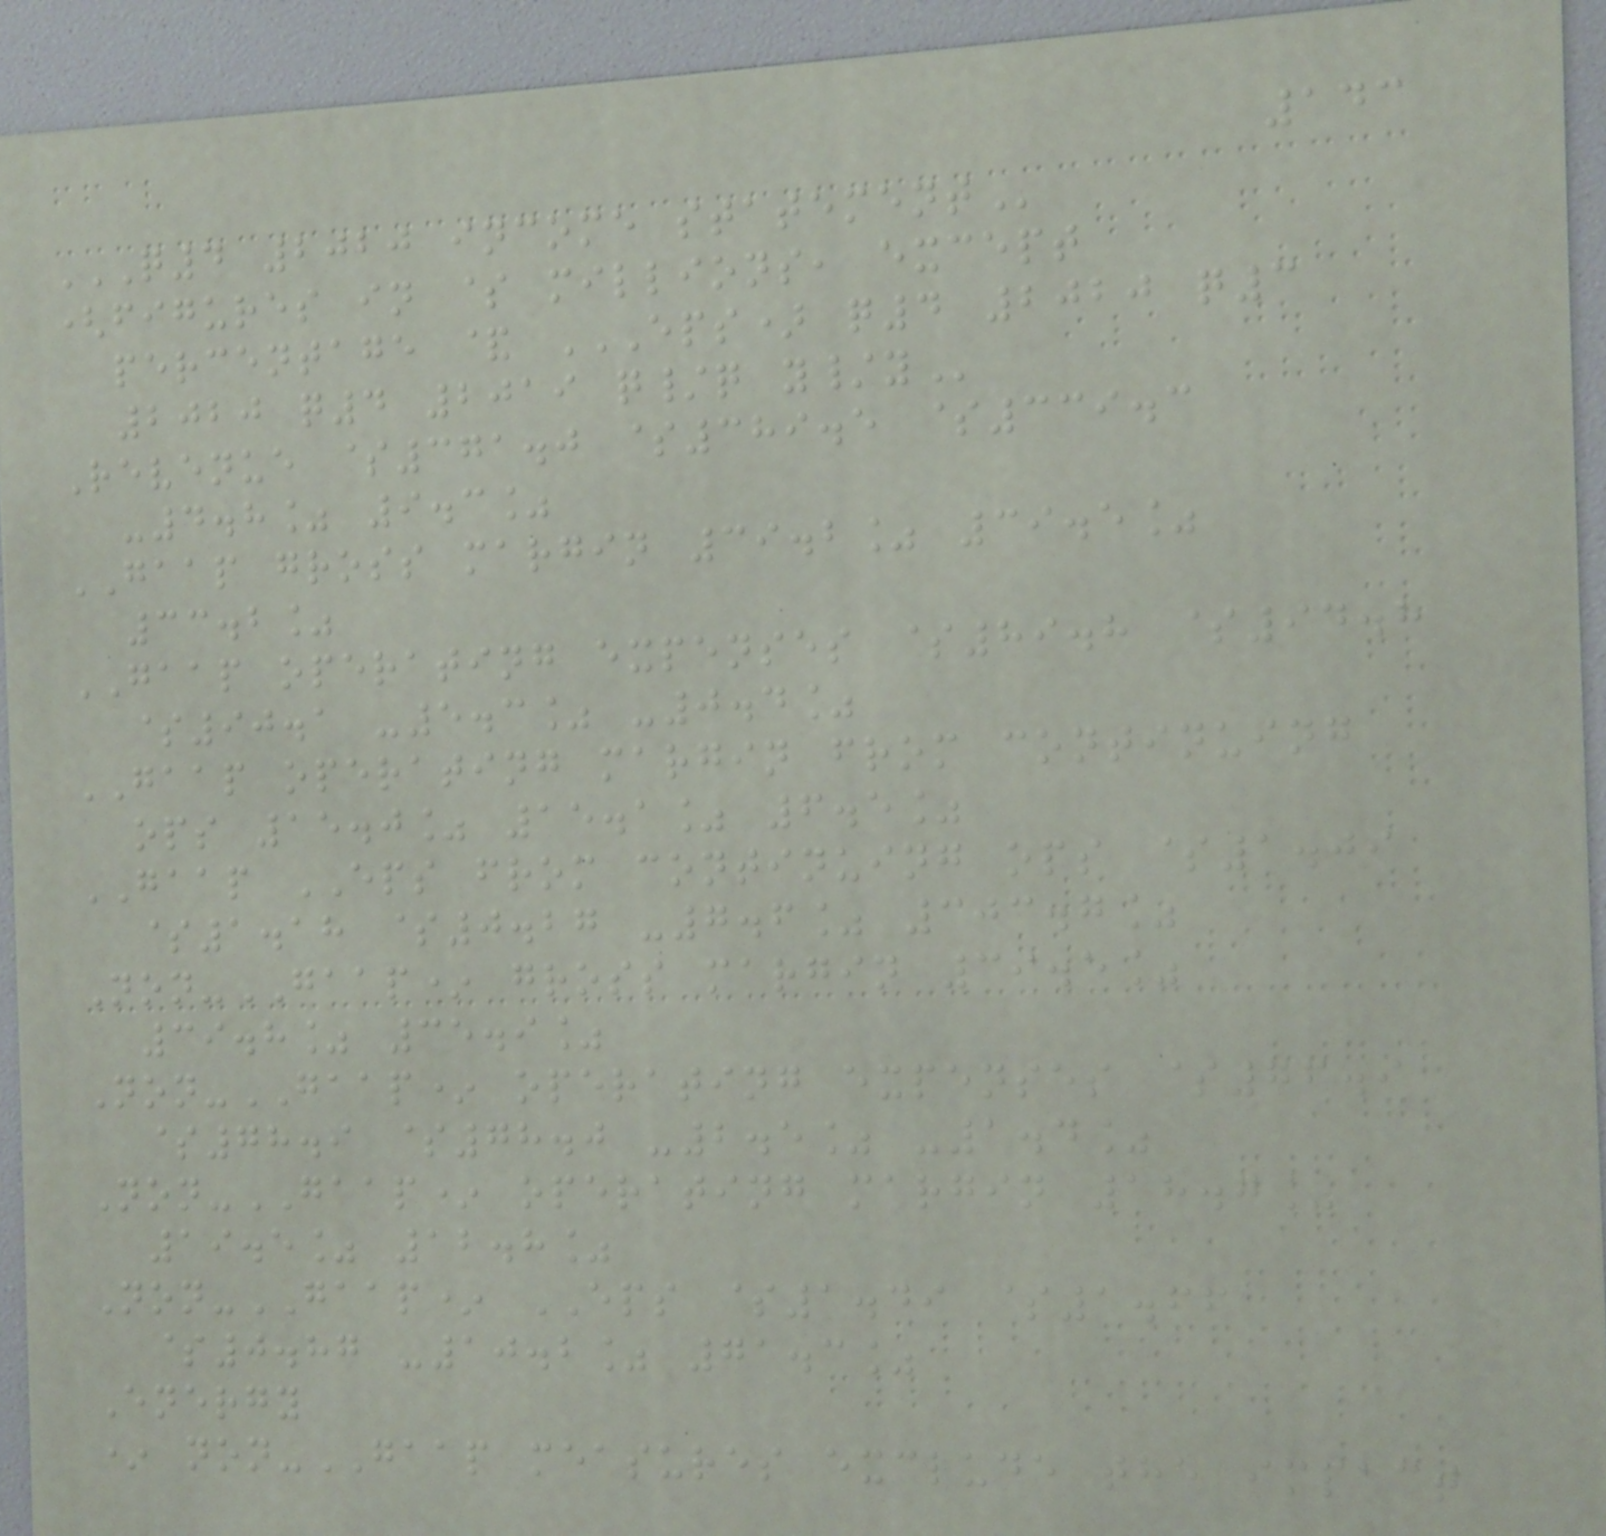143
Q4 2020 INCOME STATEMENT
(figures in $ millions, except
percentage & EPS) Q4 2020 Q3
2020 Q4 2019 Q/Q Y/Y
Revenue $371.0 $389.5 $339.3
-4.8% 9.3%
GAAP gross margin 39.2% 39.5%
33.2%
GAAP operating expenses $89.8 $94.8
$90.1 -5.3% -0.4%
GAAP operating margin from continuing
ops 15.0% 15.1% 6.5%
GAAP EPS from continuing ops $1.09
$1.18 $0.27 -7.6% 303.7%
Non-GAAP* gross margin 39.5%
39.8% 35.9%
Non-GAAP* operating expenses $76.9
$78.9 $78.0 -2.5% -1.4%
Non-GAAP* operating margin 18.7%
19.5% 12.8%
Non-GAAP* EPS $1.49 $1.66
$0.87 -10.2% 71.3%
Energy
* non-GAAP measures exclude the impact
